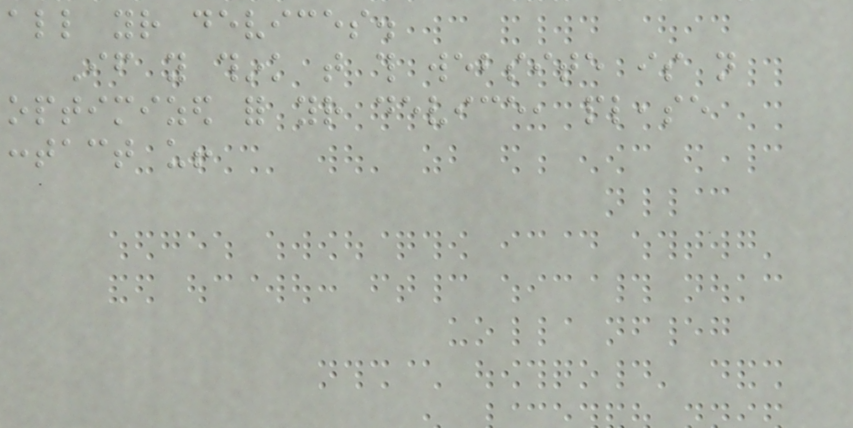all your devices.
If you think that this website is not
optimized for your device, please
contact us!
